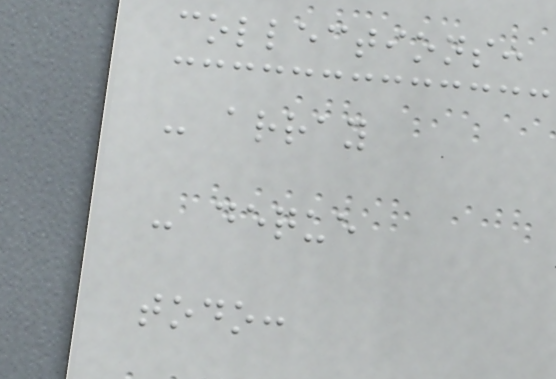collections:
- array
- deque
todo:
